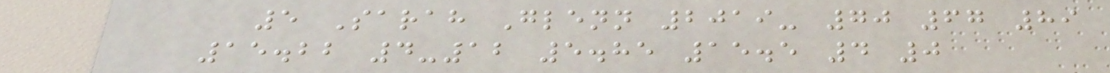5 Sarah Glenn 2019- 70 67 89
15.22 4-12 5.85 15.5 4 0
